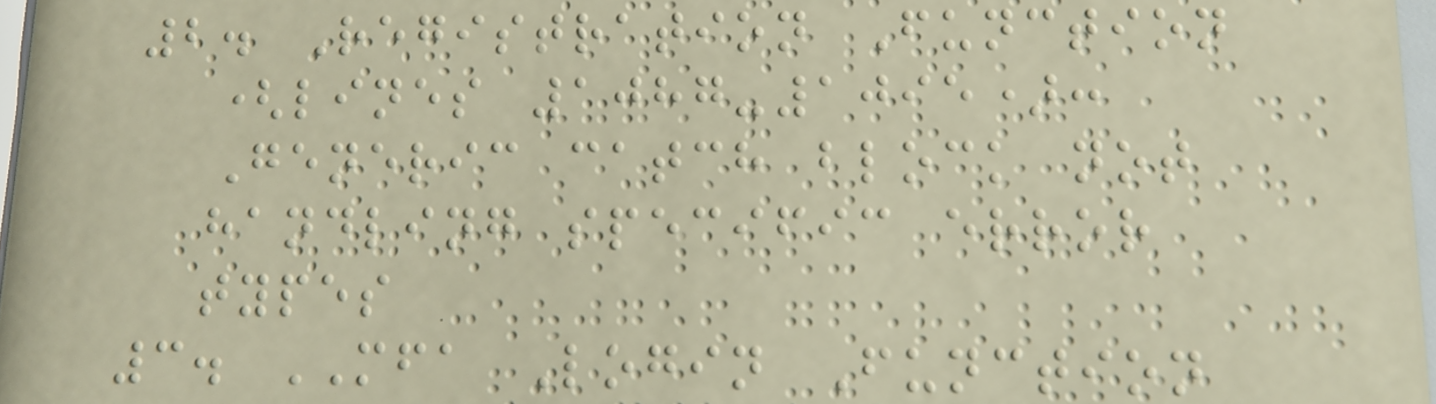2. Registration Function
(lines 1087-1095):
Generic catch block not
handling specific error
types
3. MFA Login Function
